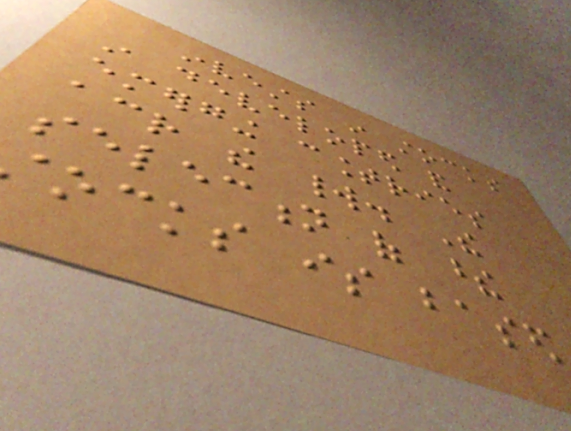invests in stocks
in developed and
emerging countries
across the world. The
selection of these
stocks is based
